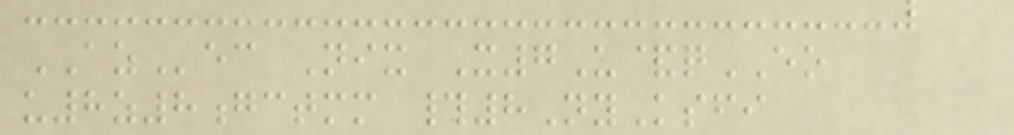AZec Nix X7U&qEO
u8z8gctmm #8NyKsfi
